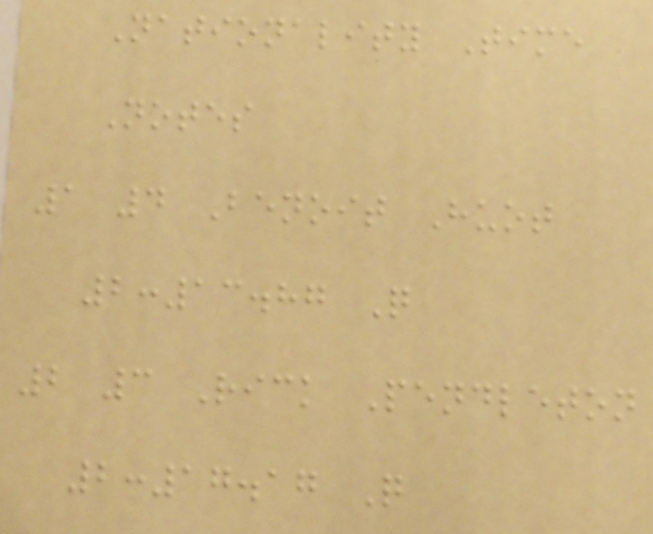Nationality Time
Notes
1 4 Benoit Huot
2:13.87 Q
2 3 Rick Pendleton
2:17.17 Q
